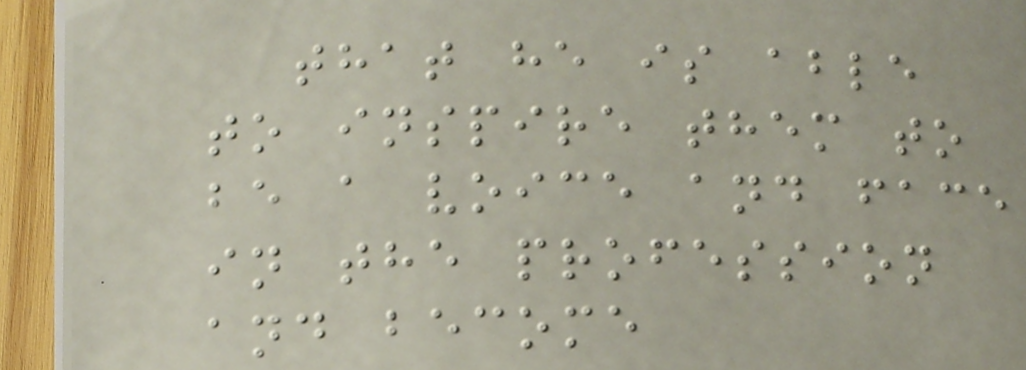that he is able
to inspire them to
be a voice and face
in the profession
and become
